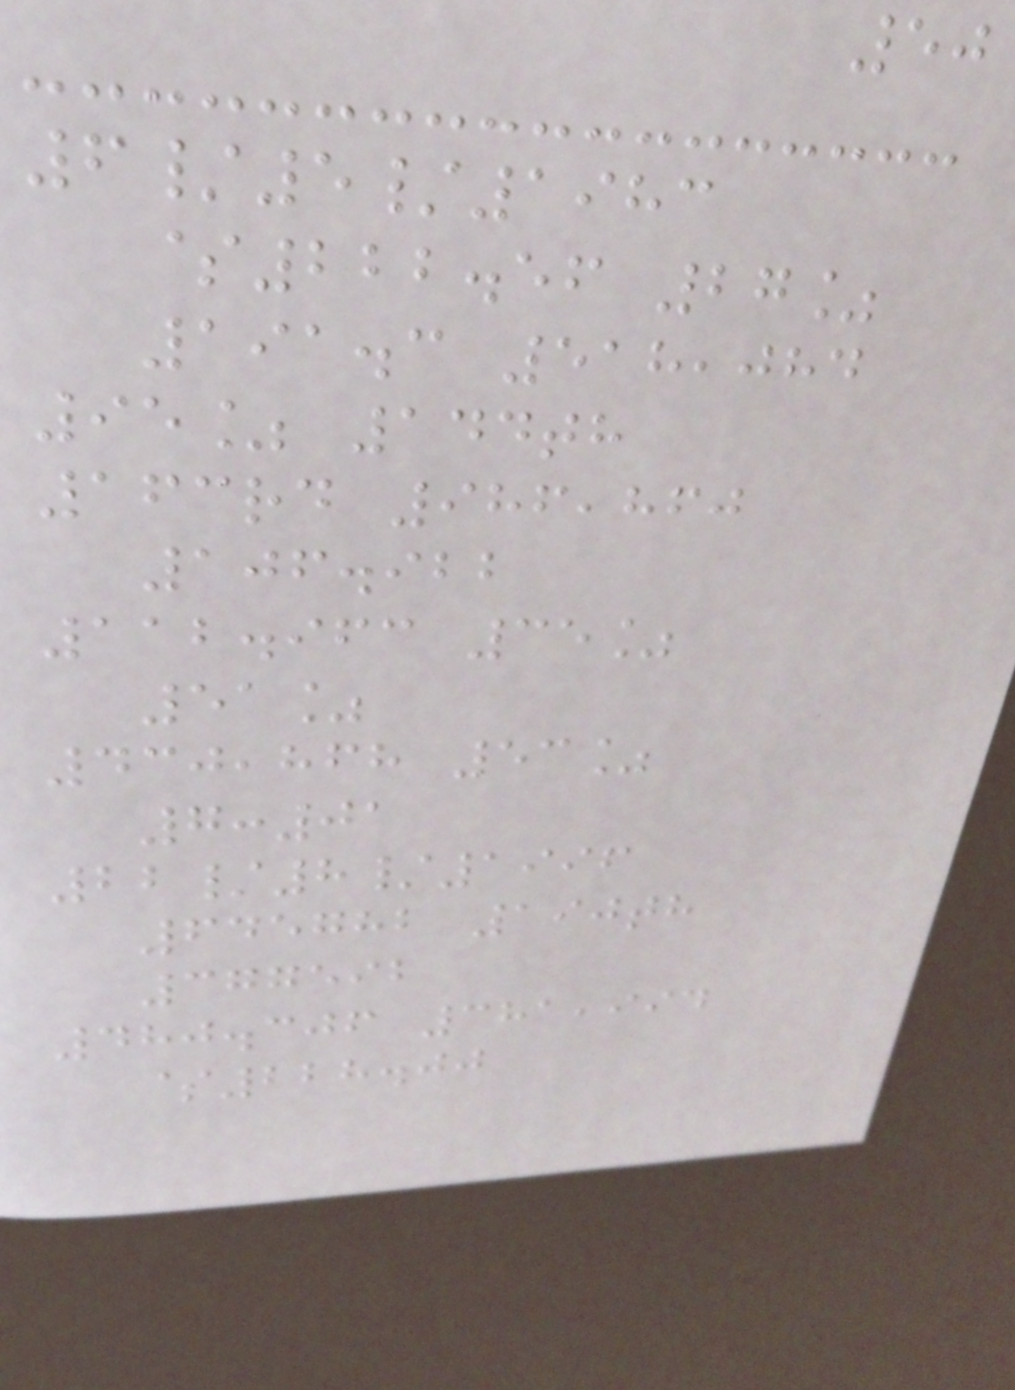50
6/5/1983
$222.56 27%
191.3 518,084
95% 144th
163rd 986,860
106.922
112.963 35%
51%
430,868 53%
7:01
22/8/1996
645782 190th
377592
480.306 381,994
$228.00
